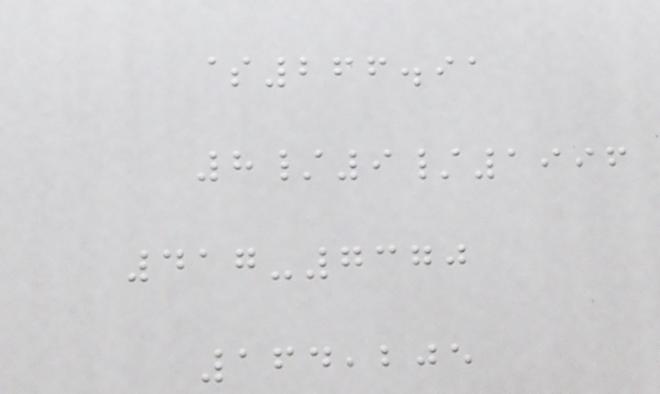$266.91
8/9/1996
417-7370
164,205
